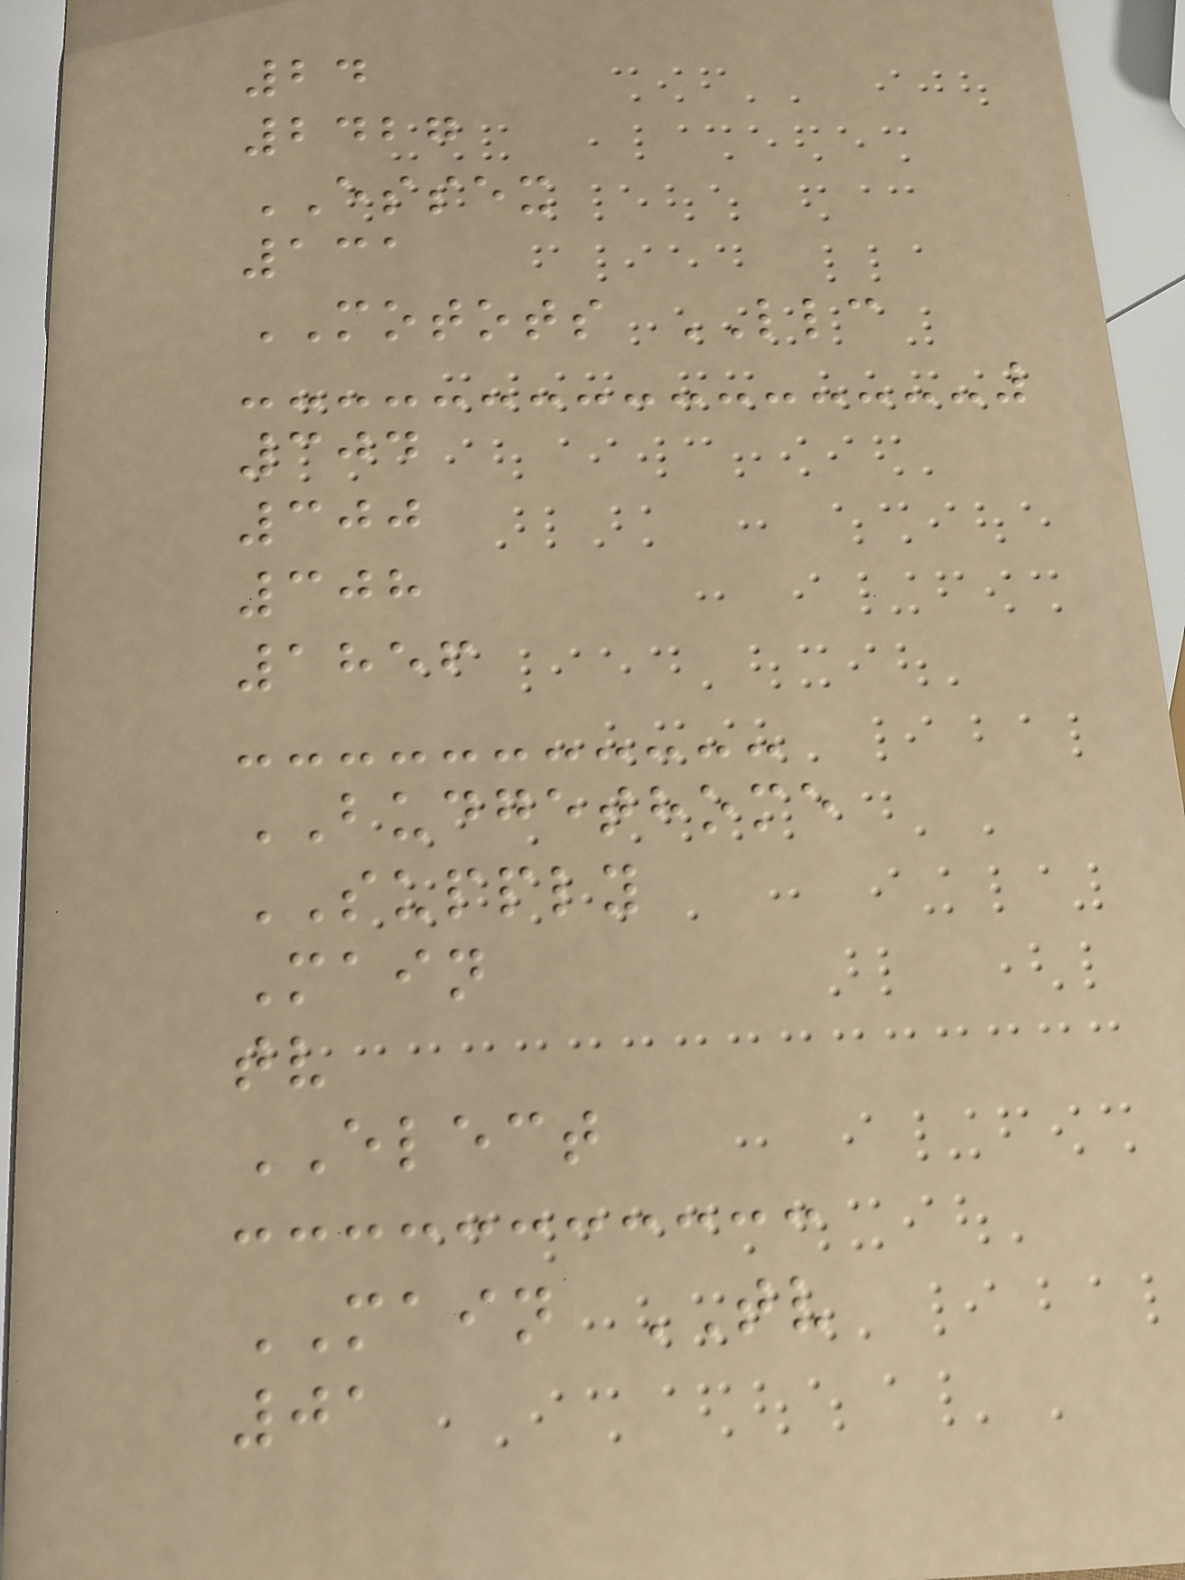24
2427
ESSEX
131
MOTOTS LLC
304
300
308
1856
BUDGETHOME
SUPPLY
Main
tv
ELECT
MAIN TV
01
